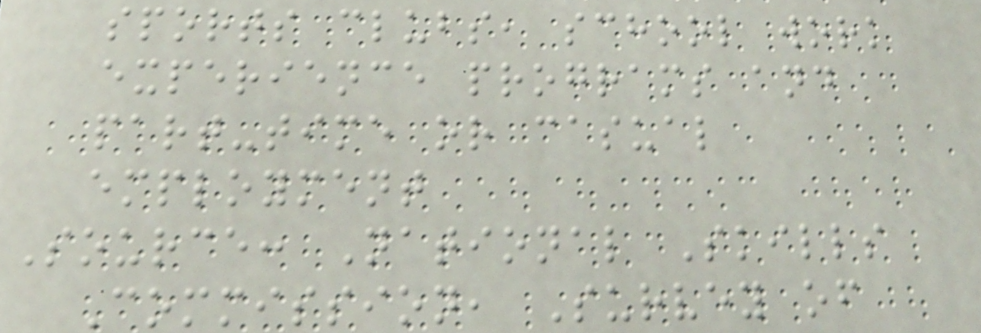sports clubs, school work
experience programs and
part-time or casual
employment
Source: National Skills
Commission, Survey of
